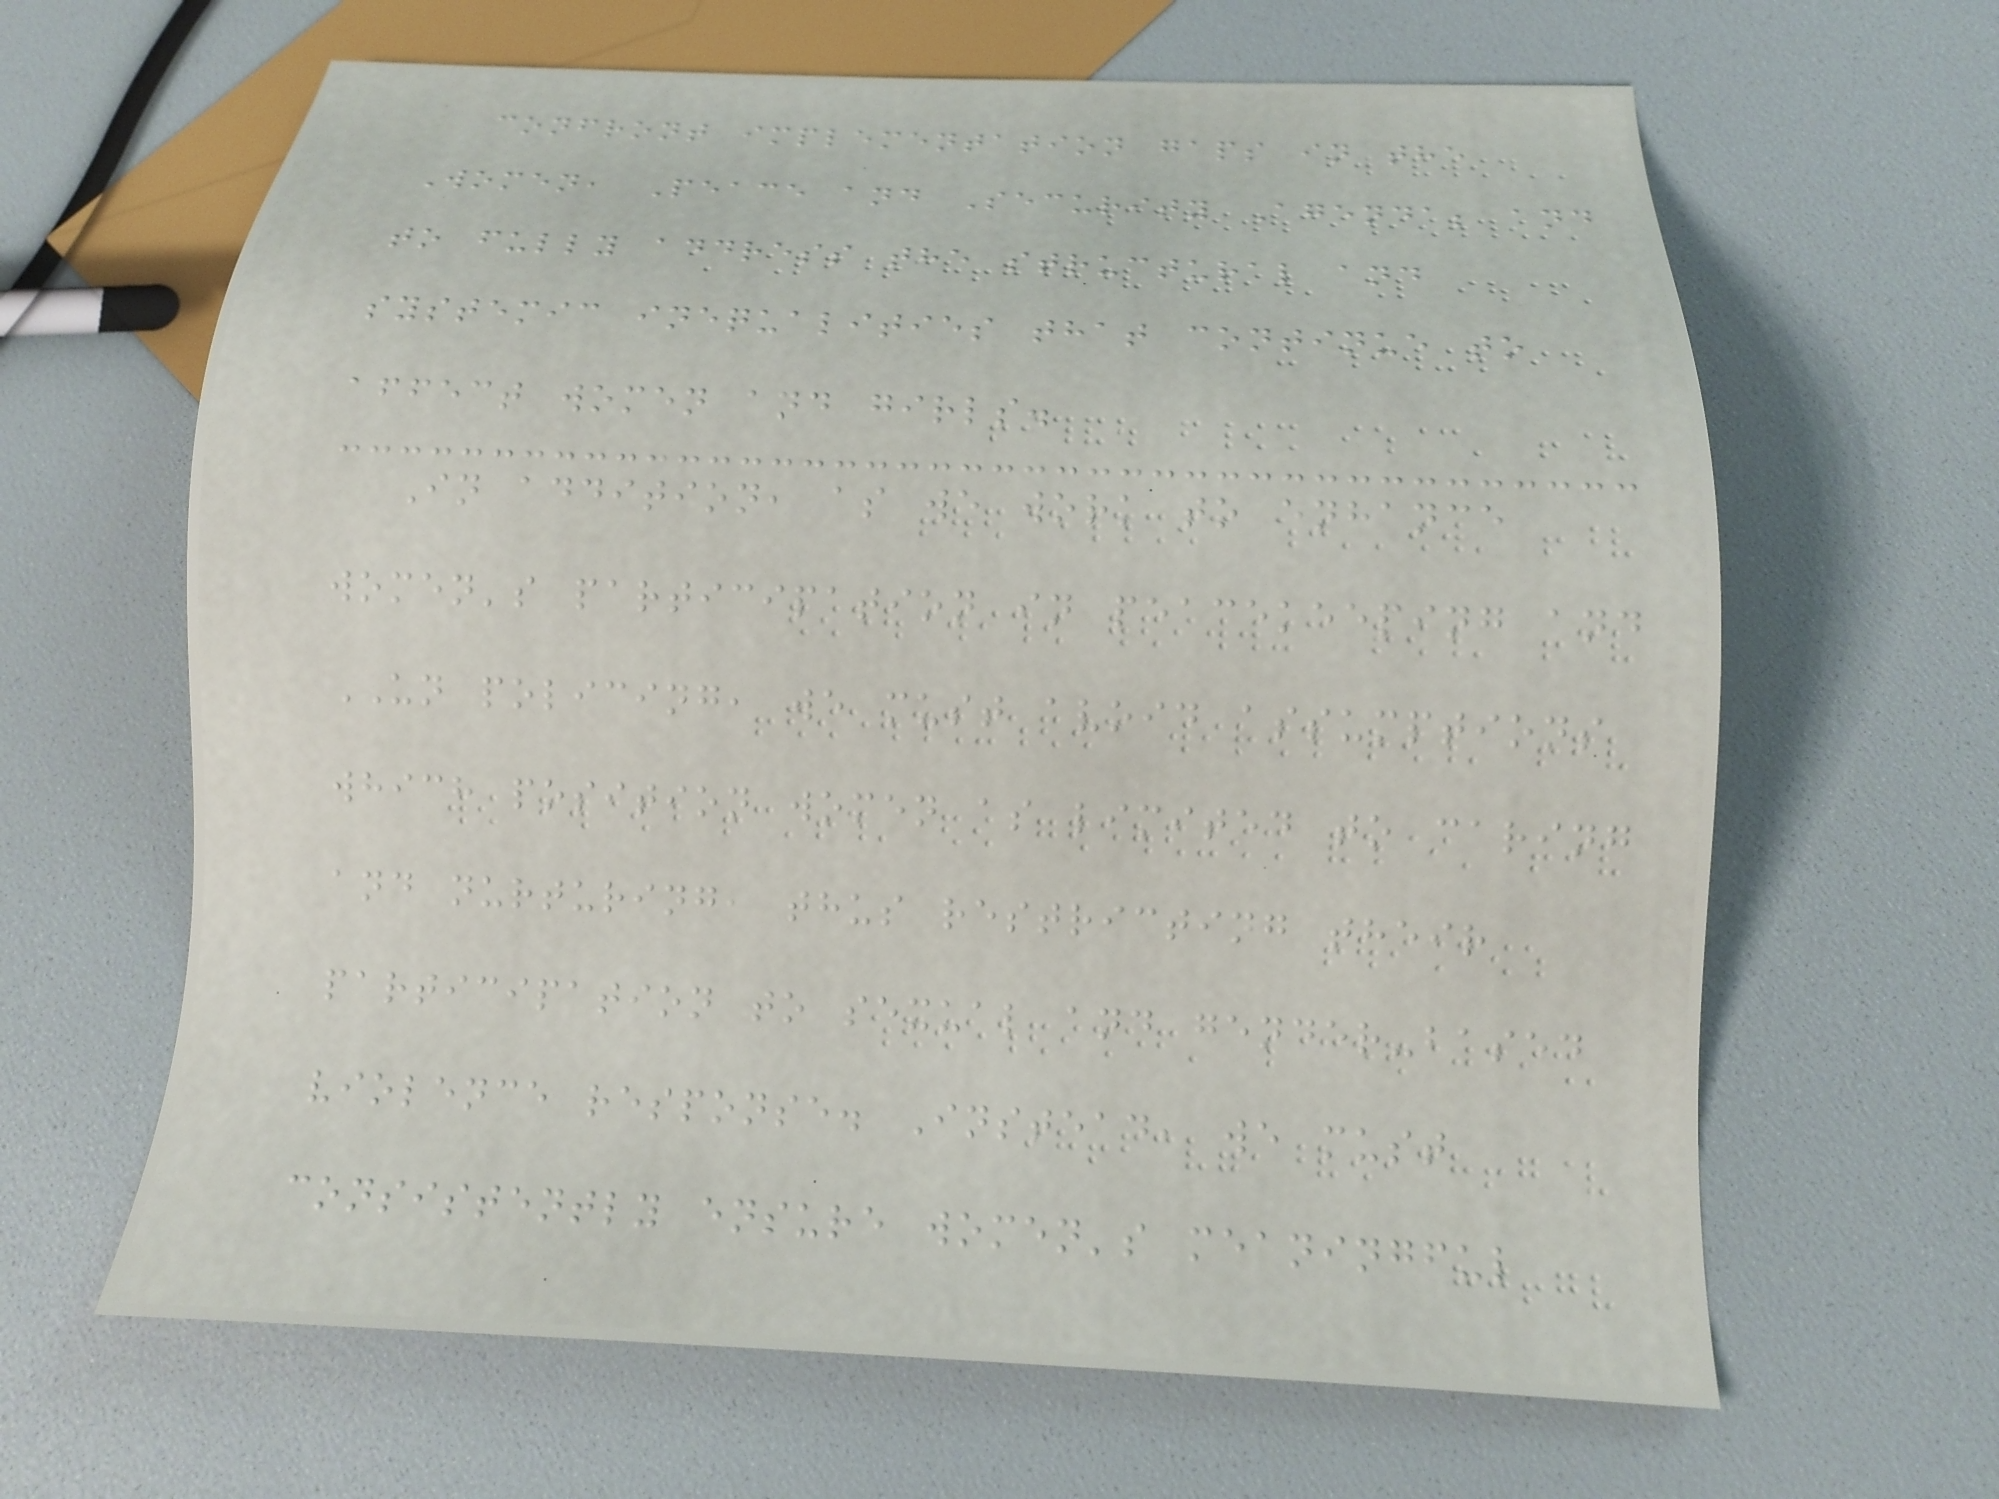confront implementation gaps in the
Women, Peace and Security Agenda; and
to fully address the structural and
systemic inequalities that continue to
affect women and girls.
In addition, as we work to enhance
women's participation in peacekeeping and
UN policing, we must avoid assumptions
which position women as limited to caring
and nurturing, thus restricting their
participation to sexual and gender-based
violence response. Instead, we must
consistently ensure women's meaningful
